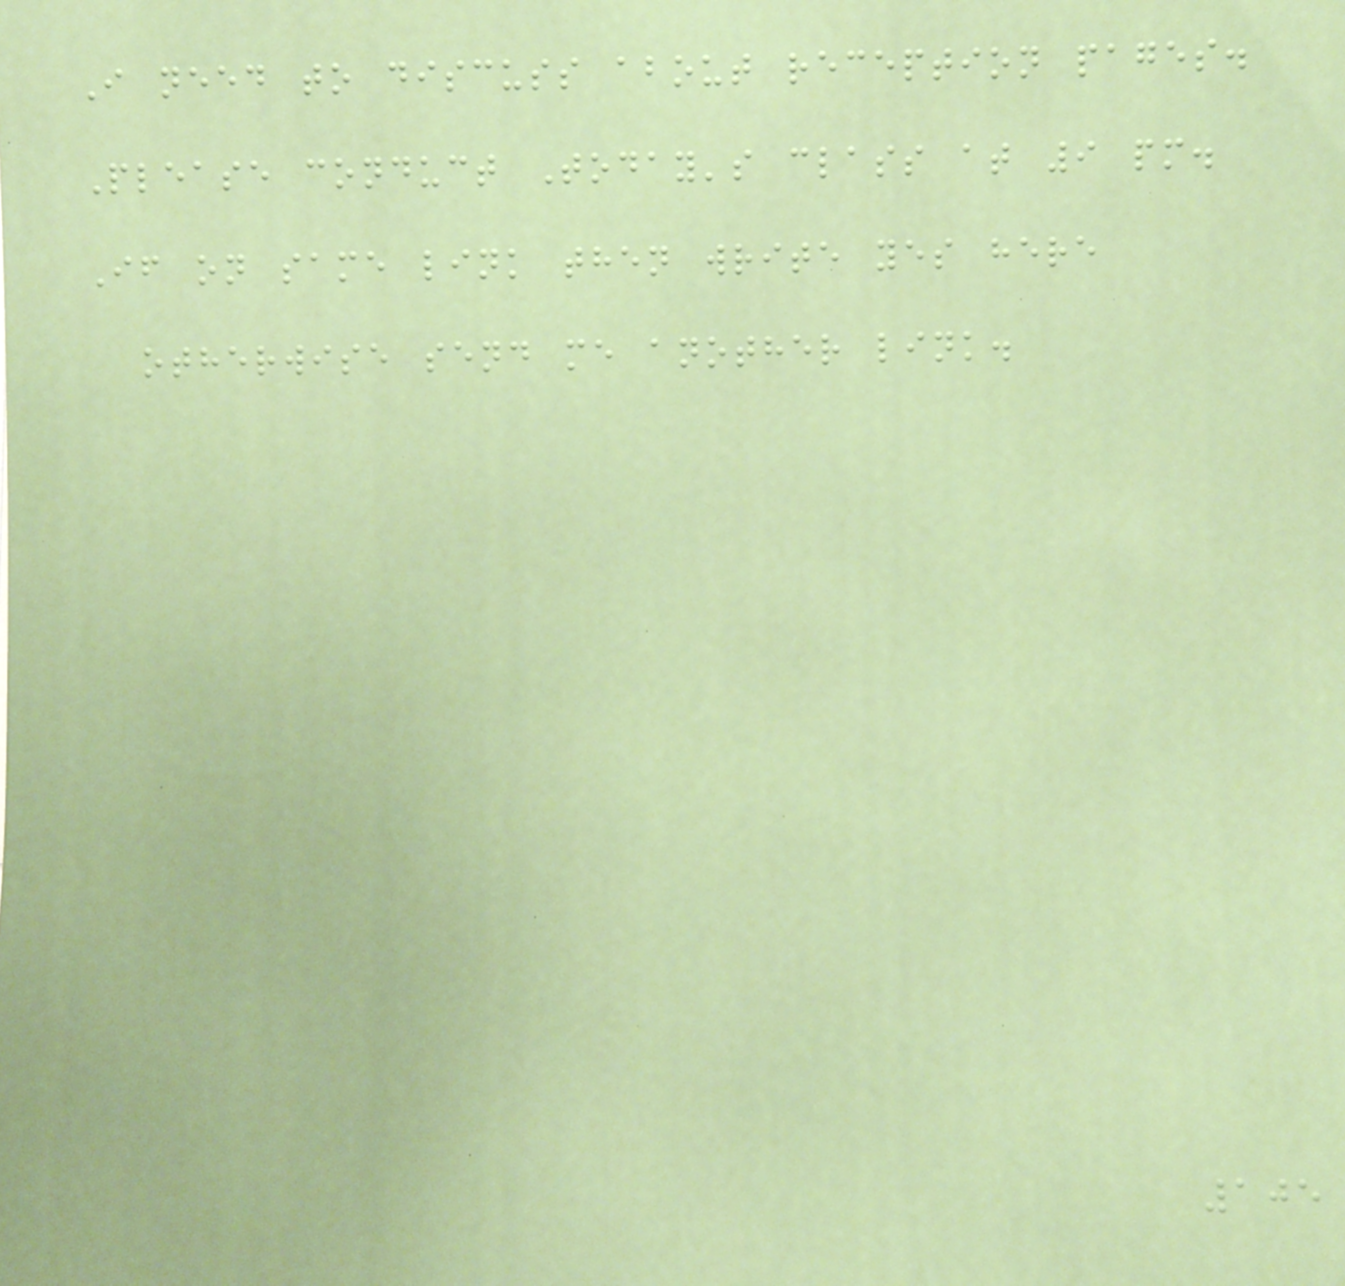I need to discuss about reception pages.
Please conduct Today's class at 9 pm.
If on same link then write yes here
otherwise send me another link.
105
